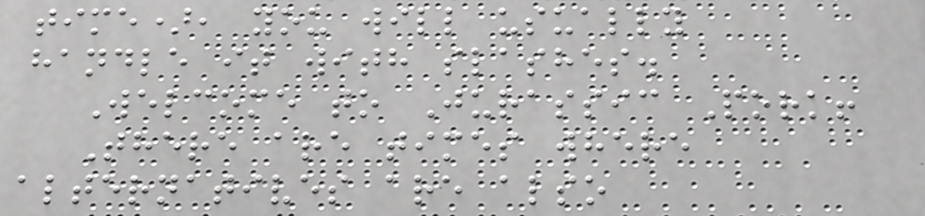time), you will usually
handle it with slashes.
Welcome to Jurassic Pork!
There are times where
alternatives are also
